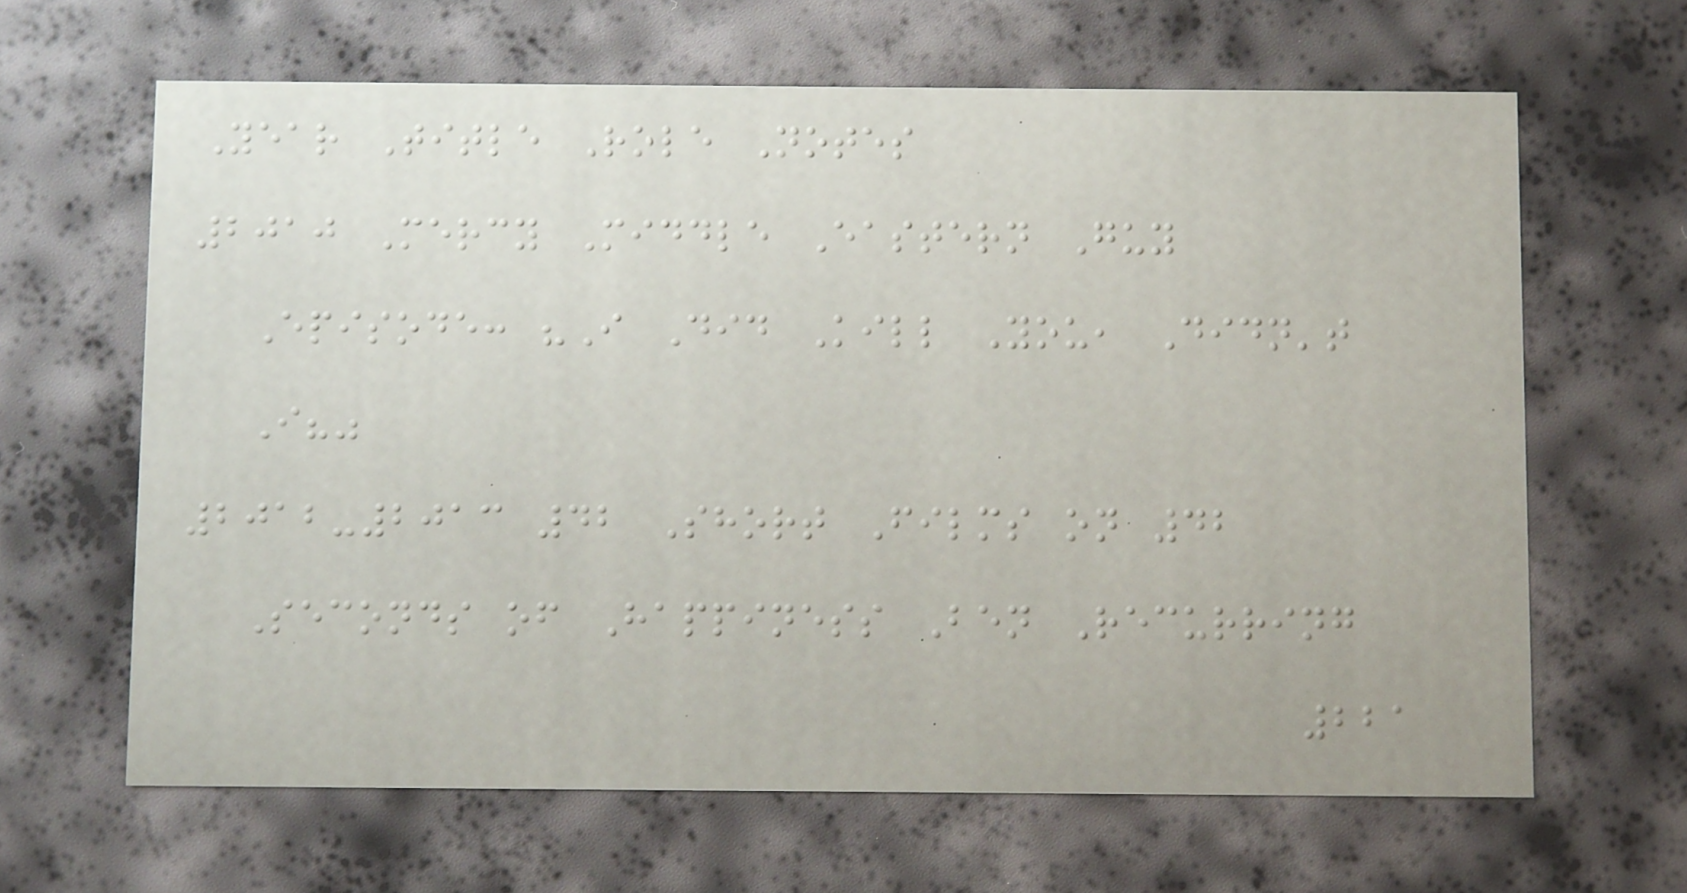Year Title Role Notes
2010 Mercy Middle Eastern Guy
Episode: "I Did Kill You, Didn't
I?"
2012-2013 42 Short Films on 42
Seconds of Happiness Ben Recurring
221
